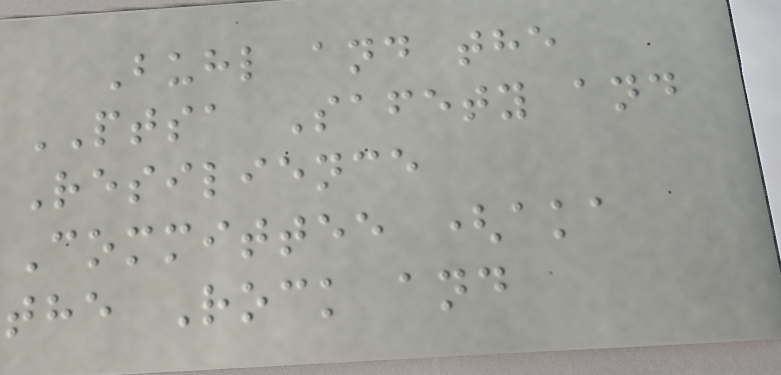Buhl and the
PTSA Safety and
Resilience
Committee (aka
the Rock and
